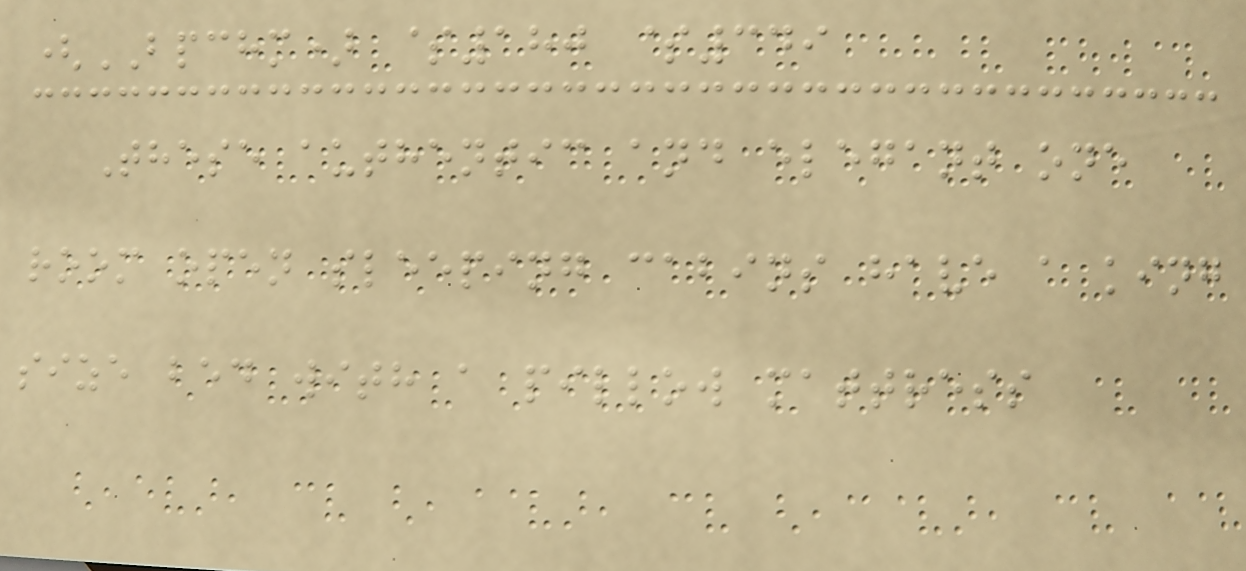(BPCHM) $180 $349
These authentic and elegant one
room open sleeping cabins have a king
size bed with a pillow mattress
